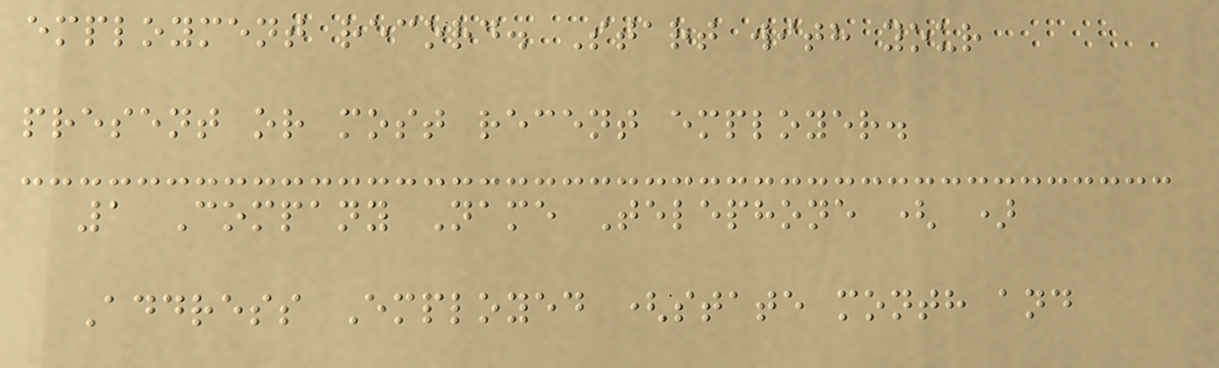employment record. Start with your
present or most recent employer.
1 Company Name Telephone ( )
Address Employed (state month and
